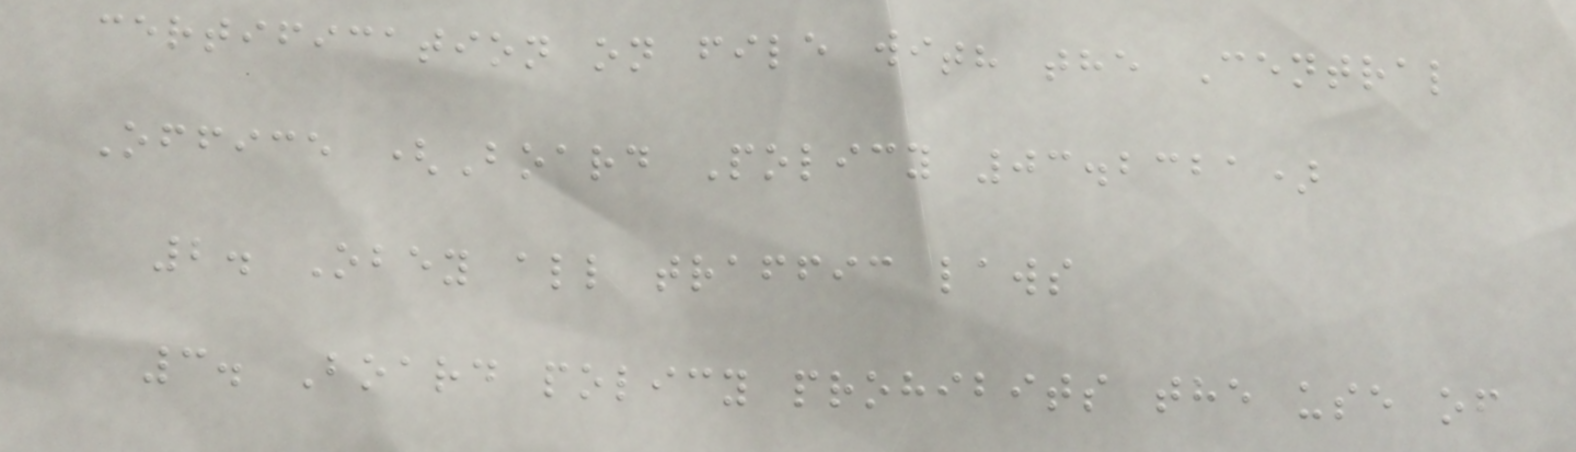certification on file with the Central
Office (Board Policy 03.2321)
2. Obey all traffic laws
3. Board policy prohibits the use of
